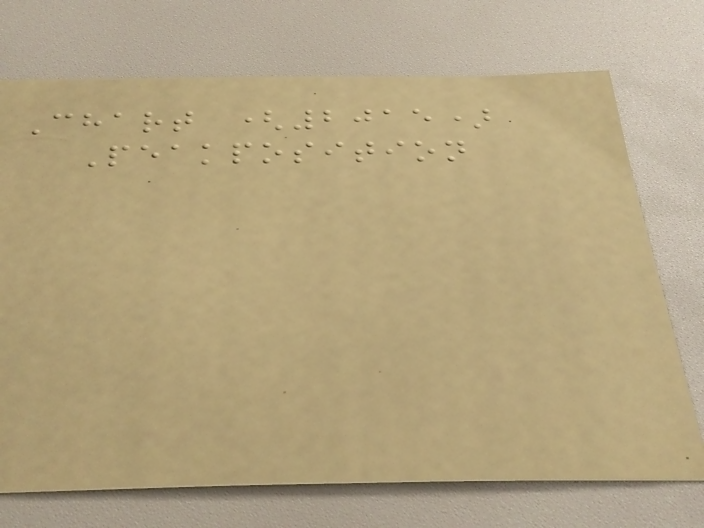Chart (2015)
Peakposition
